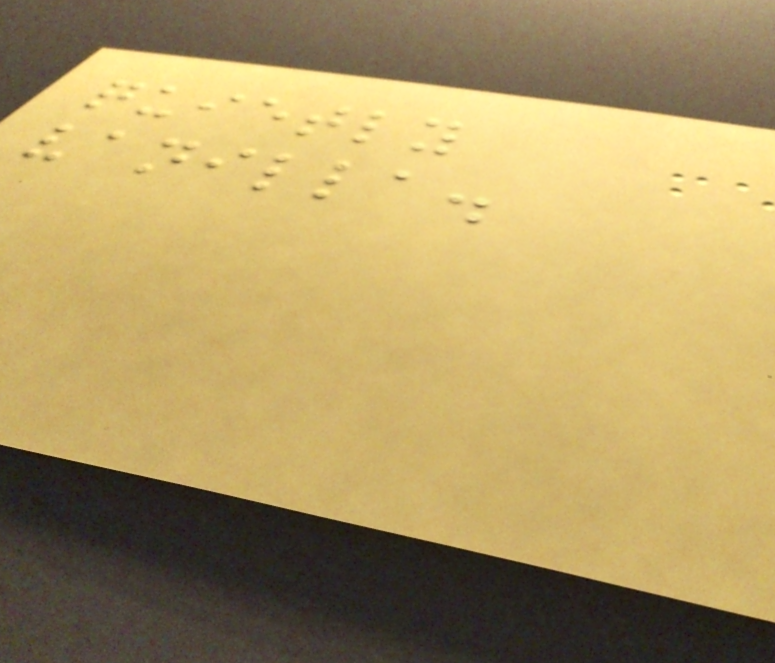quietly
vanilla.
